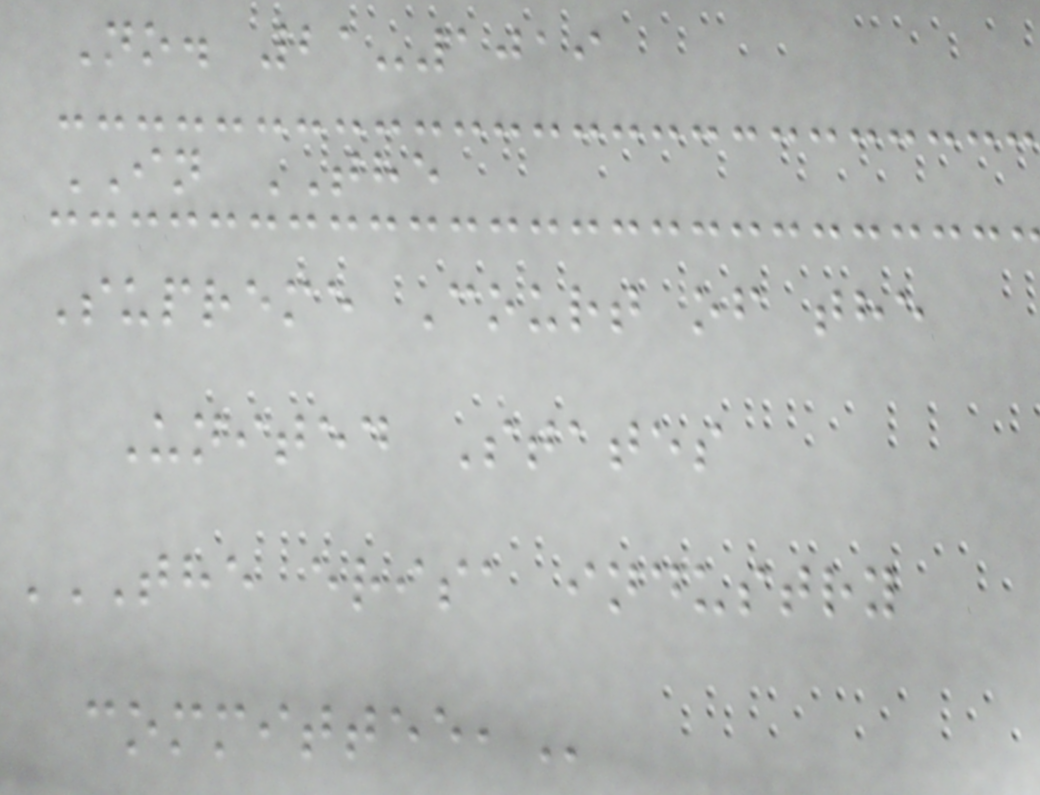No. 21-1019
IN THE
Supreme Court of the
United States
THE ERISA INDUSTRY
COMMITTEE,
